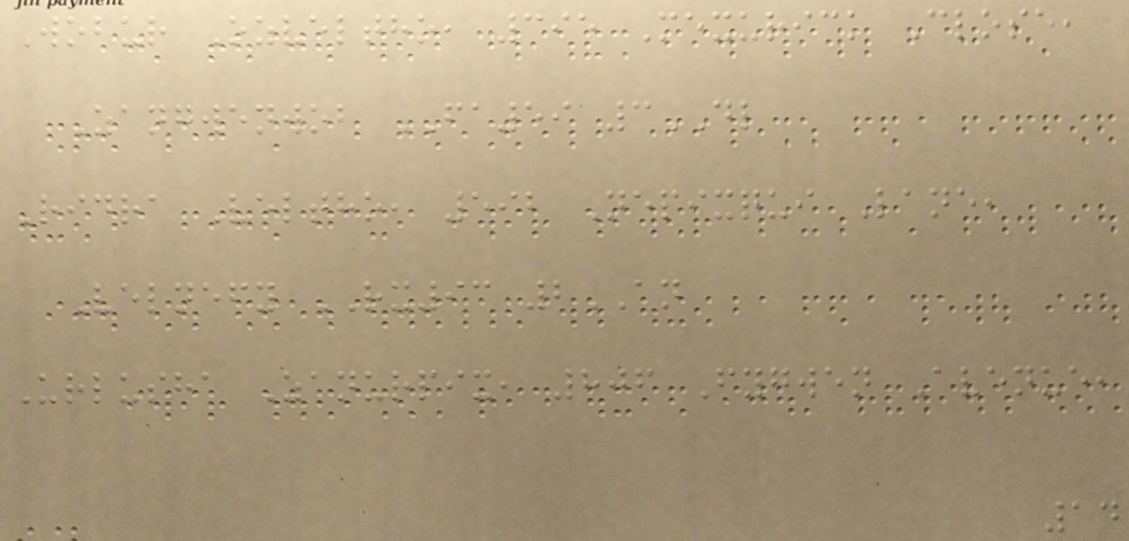Wobur Ozveltho, 395 Mexurick Close,
Zangwenwob FA59 3DL
Ridra Veltho, 592 Nepixqui Lane,
Velnefy RX93 2AN
Urlusha Zanurpix, 806 Fygwen Avenue,
14
